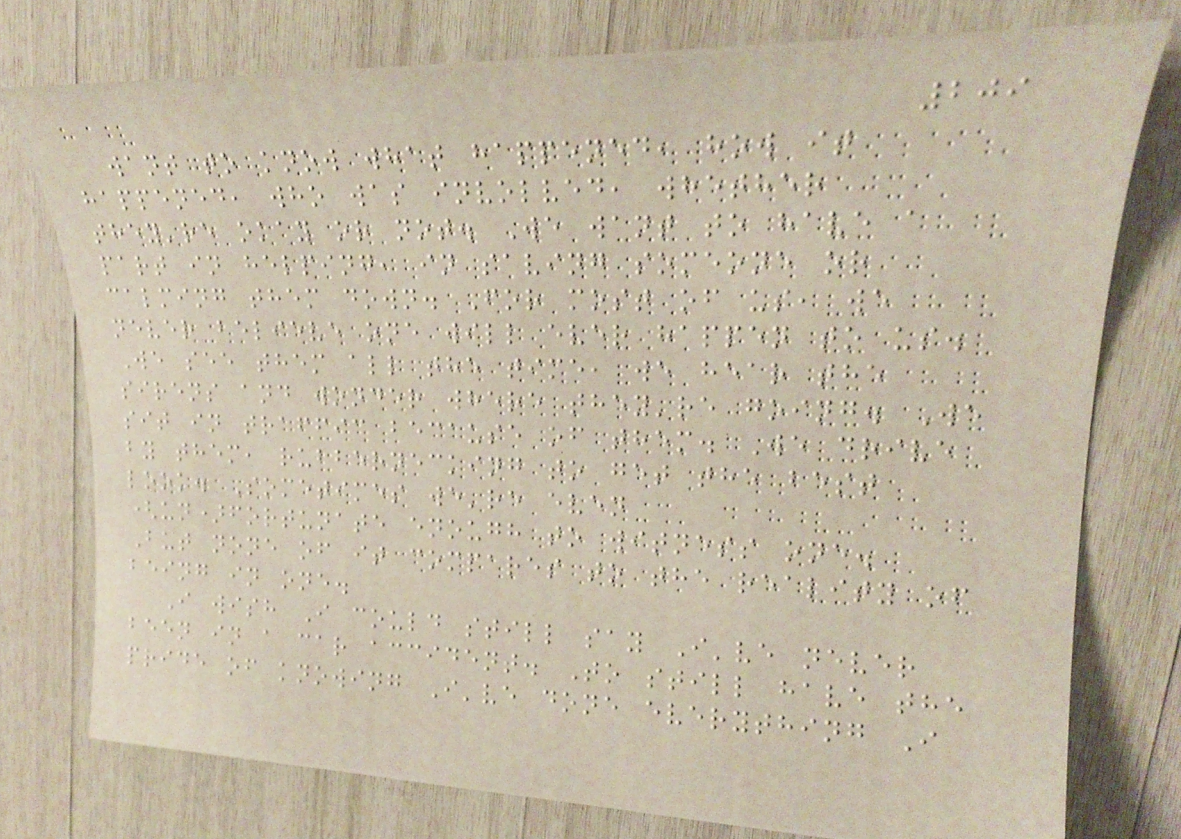209
want to know what happened, how it
happened, who was involved, whether
they're okay or not. We want to have a
part in helping, in saving someone or
calming them down. For most of us, we
never believe one will ever happen to us.
We see them all the time, we hear the
sirens and wonder where they're going. We
sit in traffic because of them. We drive
by them, rubbernecking to get the best
look. Sometimes we're even
(un)fortunate enough to witness one.
But none of it compares to the reality of
being in one.
I wish I could still say I've never
been in a car accident. To still have the
pride of knowing I've done everything I
